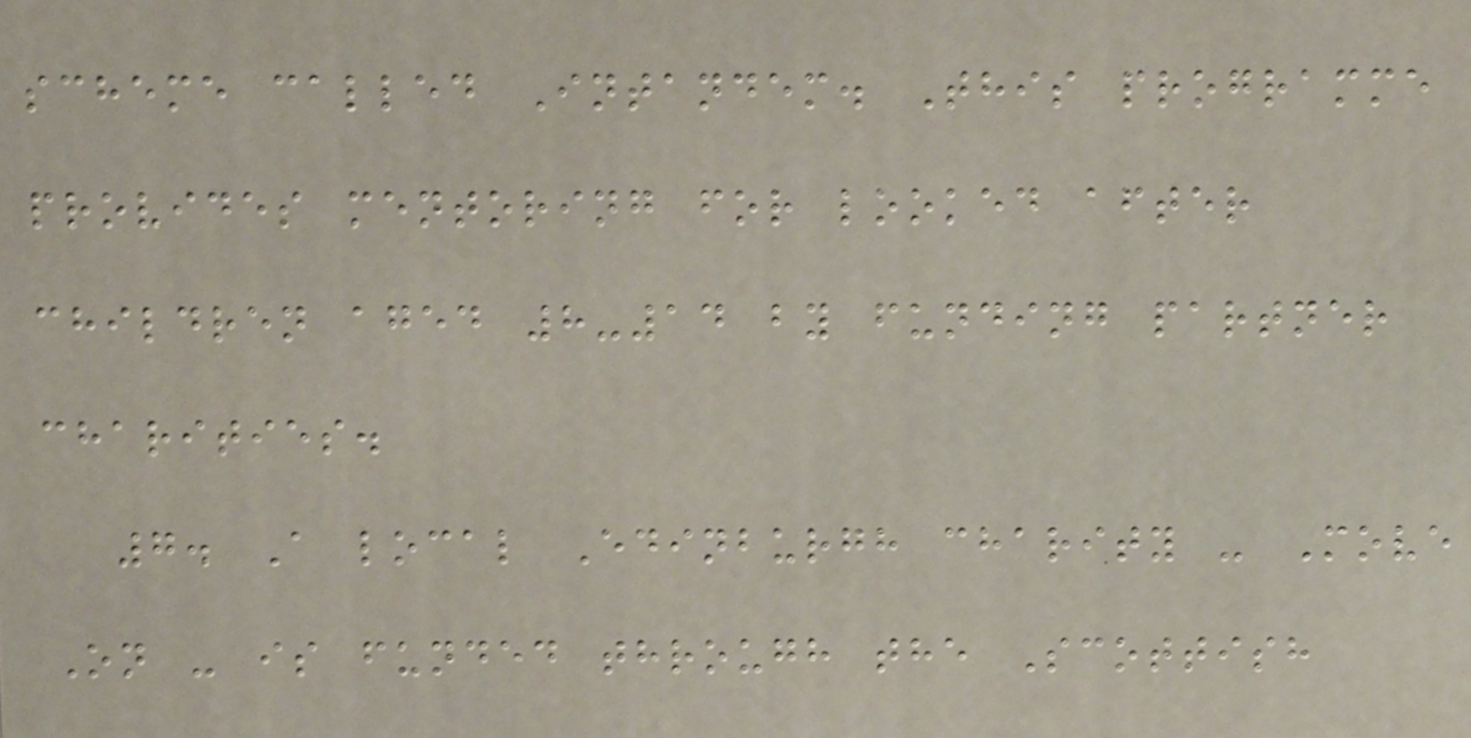scheme called Intandem. This programme
provides mentoring for looked after
children aged 8-14 by funding partner
charities.
7. A local Edinburgh charity - Move
On - is funded through the Scottish
